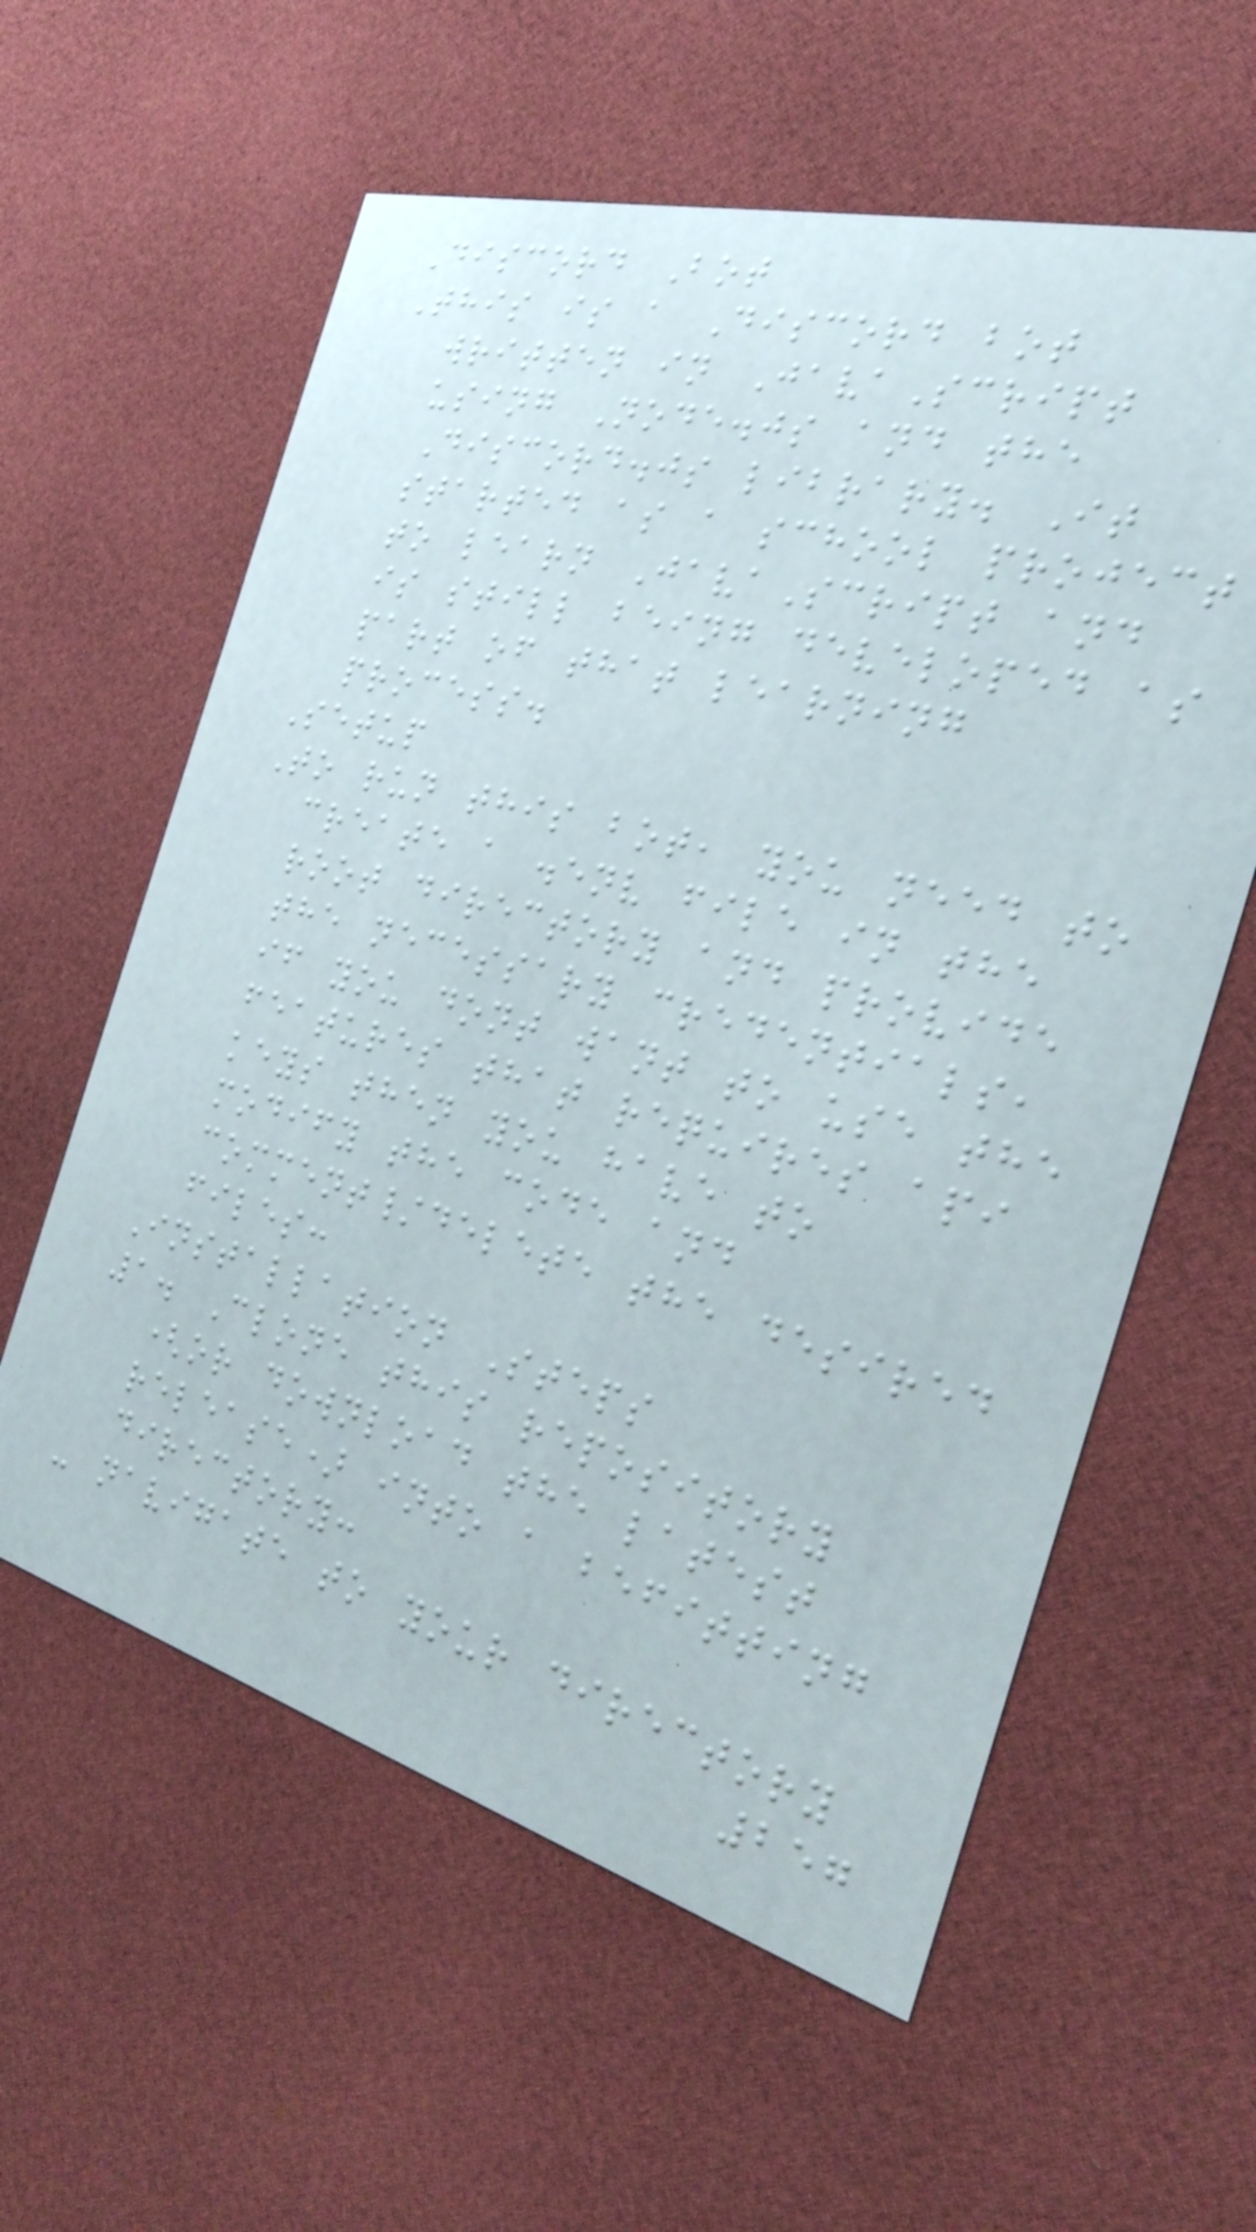Discord Bot
This is a Discord bot
written in JavaScript
using Node.js and the
Discord.js library. It
started as a school project
to learn JavaScript and
is still being developed as
part of that learning
process.
Setup
To run this bot, you need to
create a .env file in the
root directory and provide
the necessary credentials,
if you dont want to use the
features that requires api
keys then you have to
modify the code and
comment/delete the desired
files:
Installation Steps
1. Clone this repository
(or download the latest
release) into a befitting
directory:
- navigate to your directory
257
